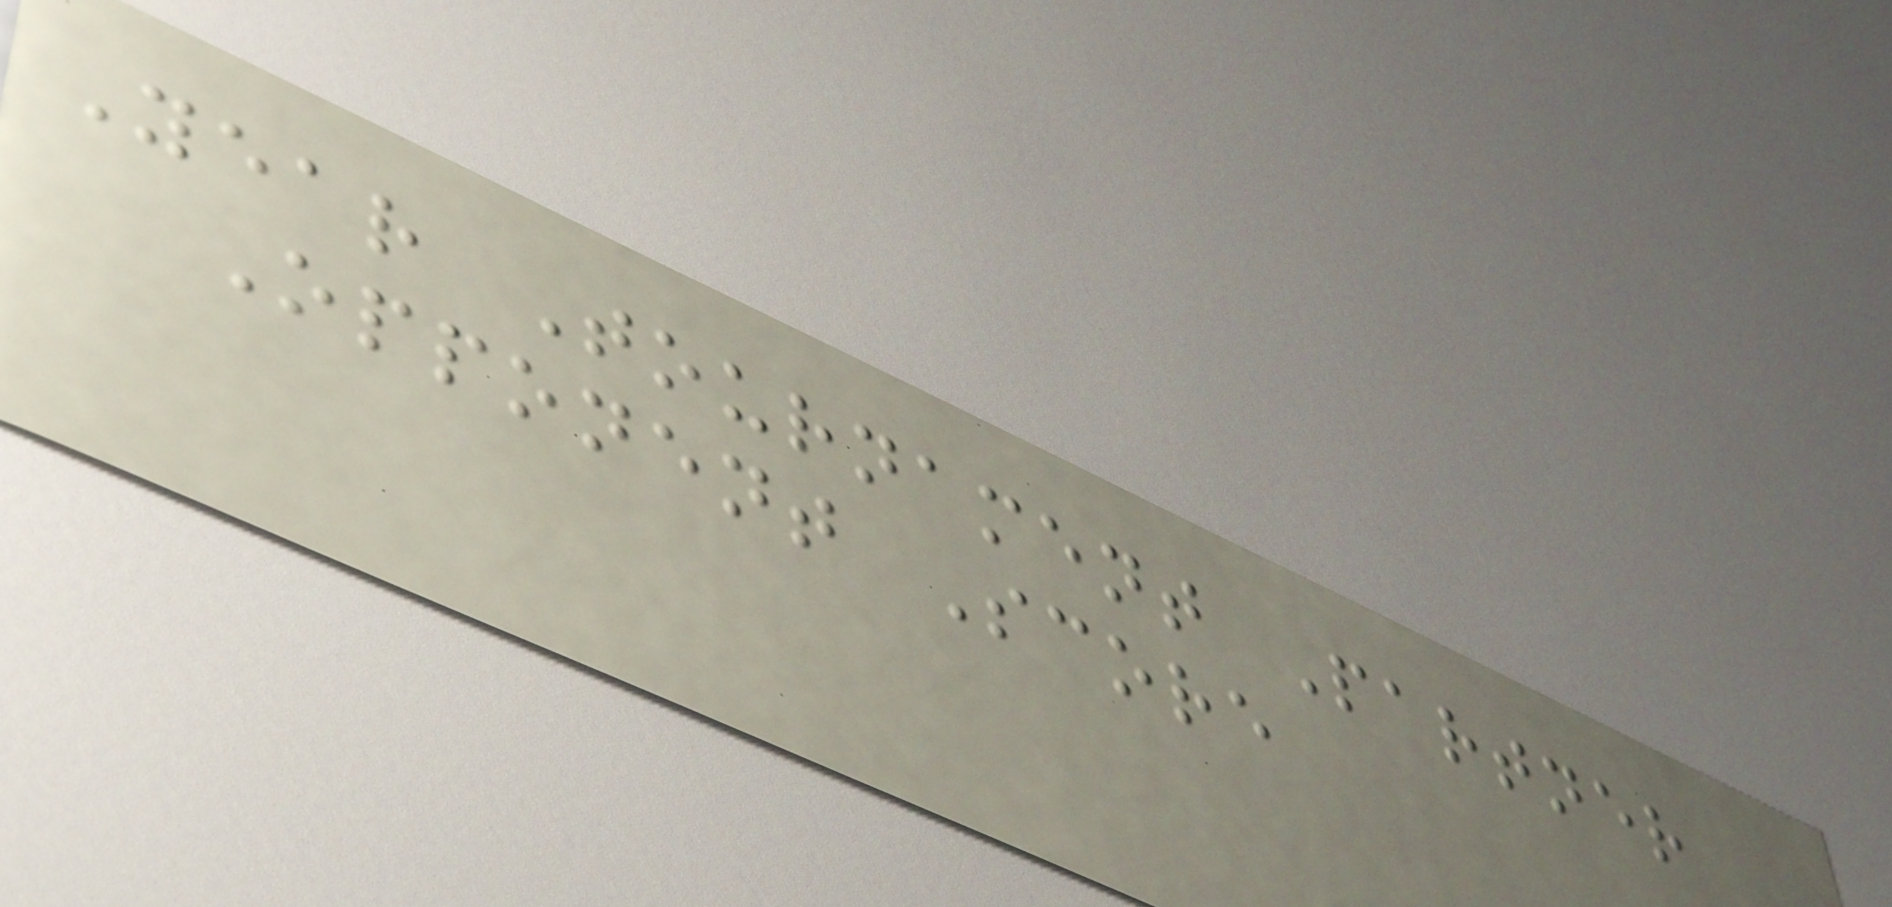Year Tournament Partner
Opponent Score
